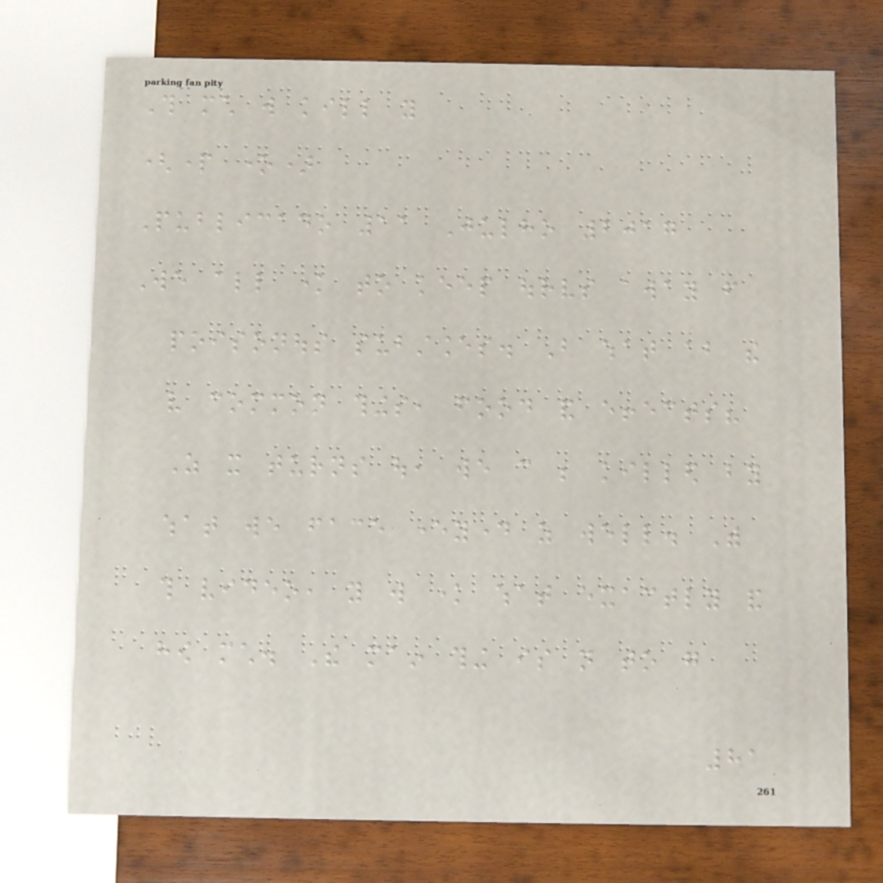This much will kill you
(part one)
Publicado 11 Julho 2017
We all know to keep ourselves away from
poisonous substances. But what about the
very common things, food and effects?
As it turns out, we can be killed by
what we face everyday as well. With
this video, you will know what exactly and
how much. The main thing is not to go
81
